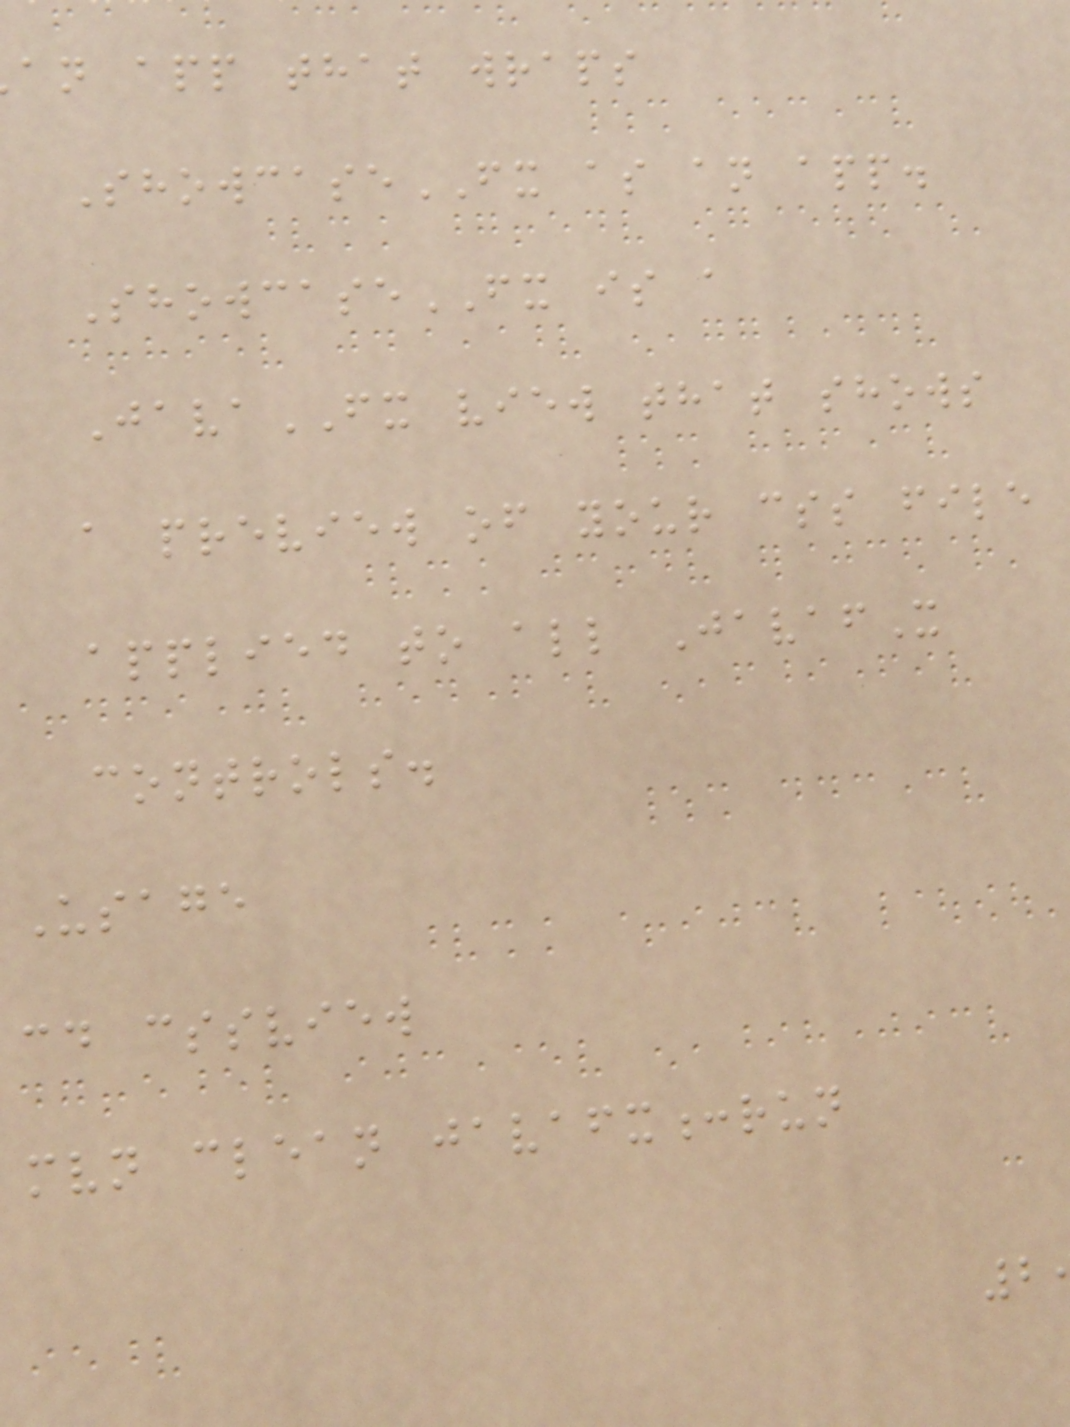an app that wraps
ShowcaseFX as an app.
ShowcaseFX is a
JavaFX view that shows
a preview of your css file
applied to all JavafX
controls.
Usage
cd cssview
mvn clean javafx:run
